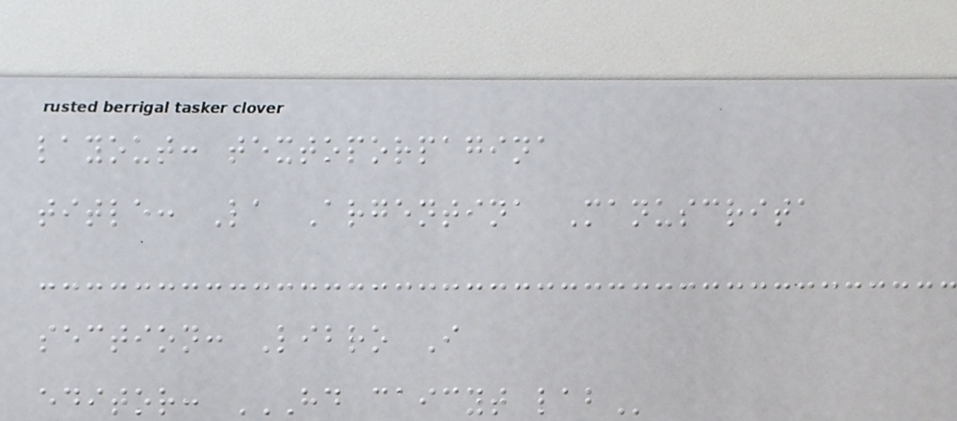layout: textoporpagina
title: La Argentina Manuscrita
section: Libro I
editor: HD CAICYT LAB
